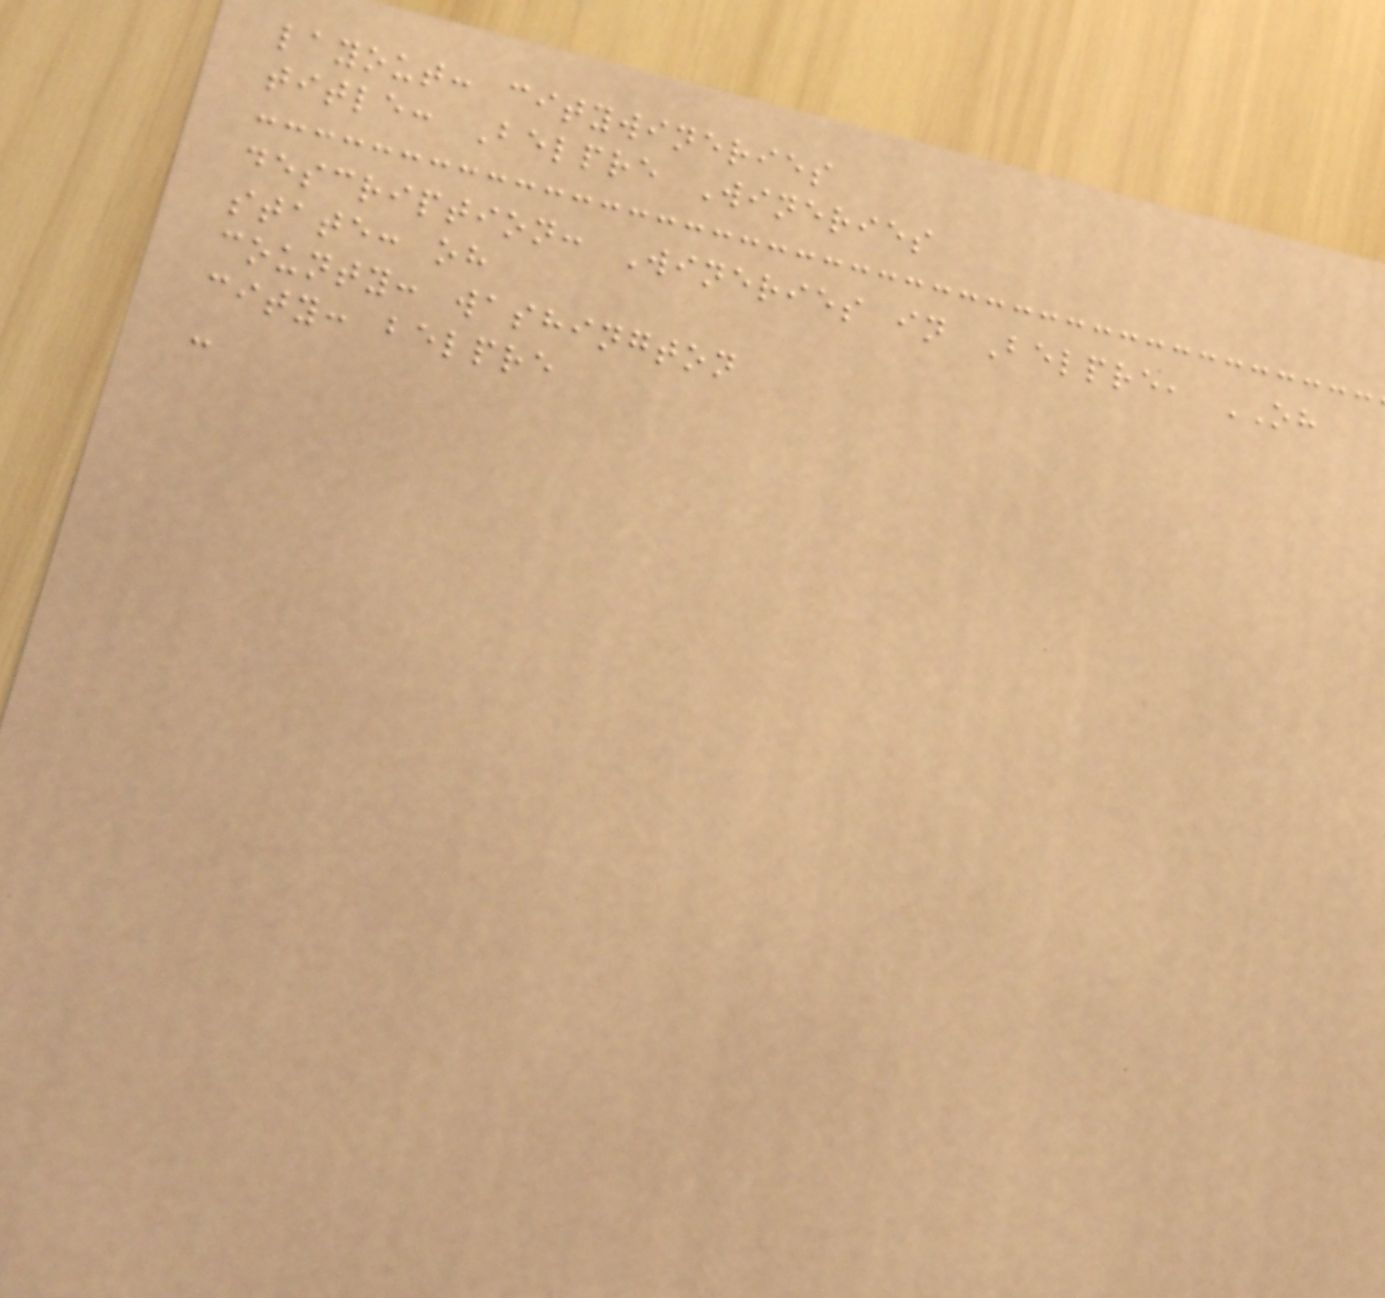layout: citywineries
title: Belpre Wineries
description: Wineries in Belpre, OH
state: oh
county: washington
city: belpre
-
